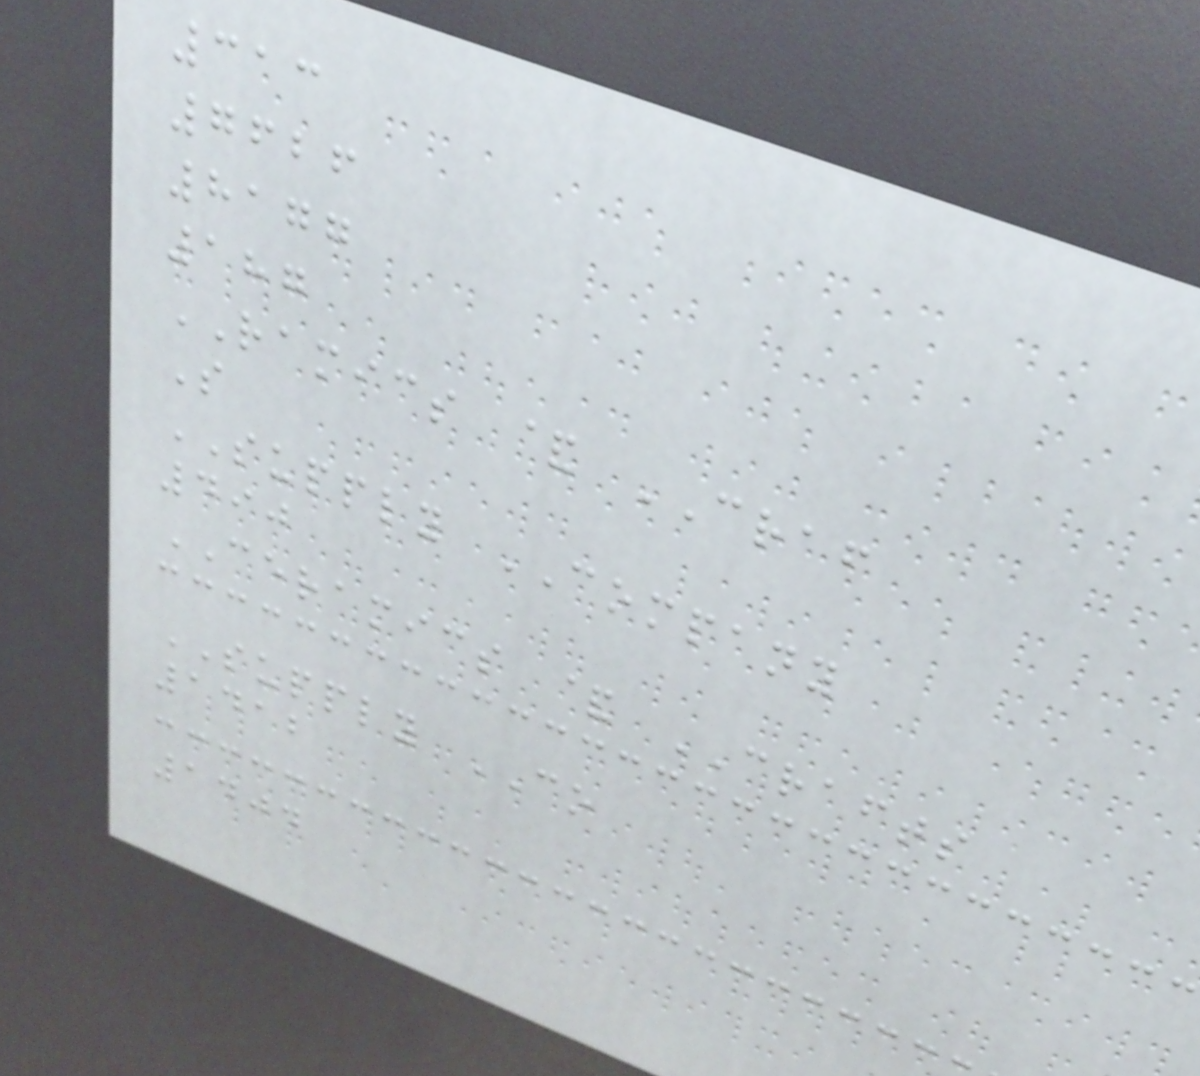313
7626
8177
187
RAMICS & CRAF
S
SUPPLY COMPANY
490
CERAMICS & CRAFTS
SUPPLY CO
1412
1404
